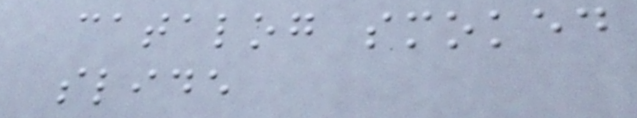catalog smoked
slide
